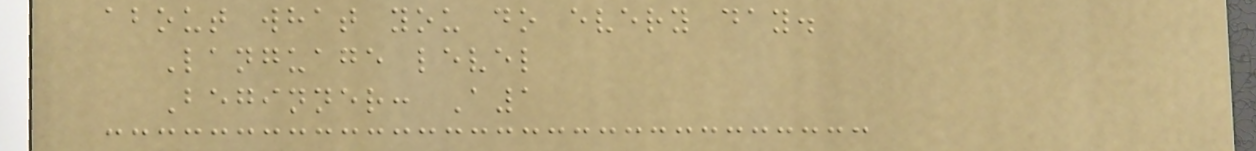about what you do every day.
Language level
Beginner: A1
